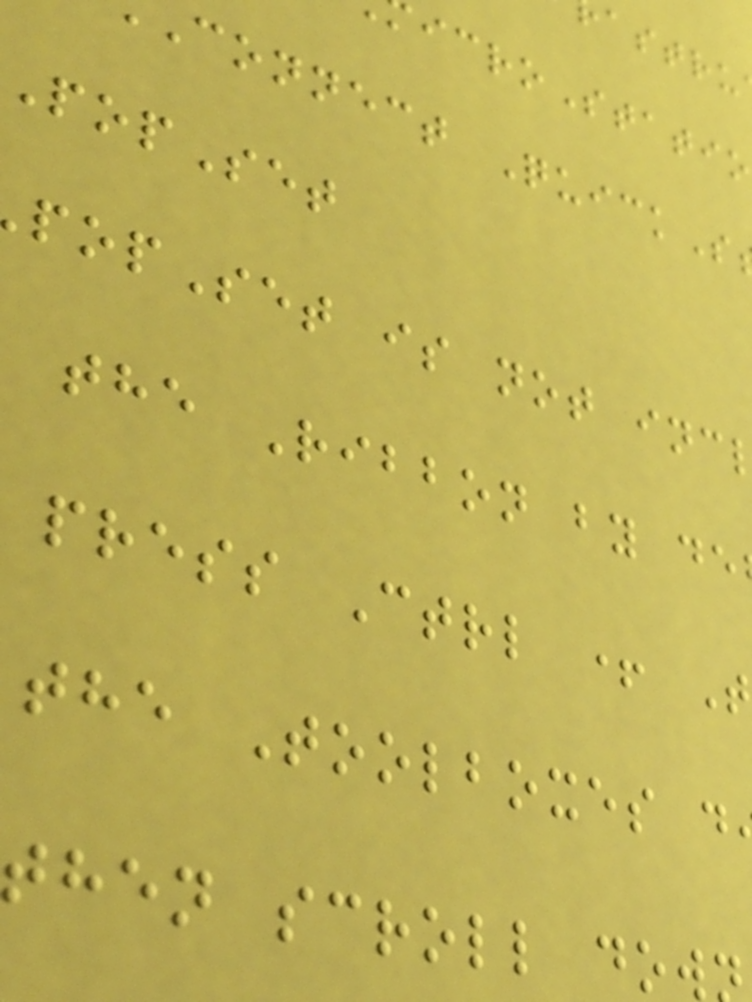connect QuickS
PopSet
opSet is not inc
the Ribbon by de
press Ctrl + T
the Toolboxes d
then scroll dow
